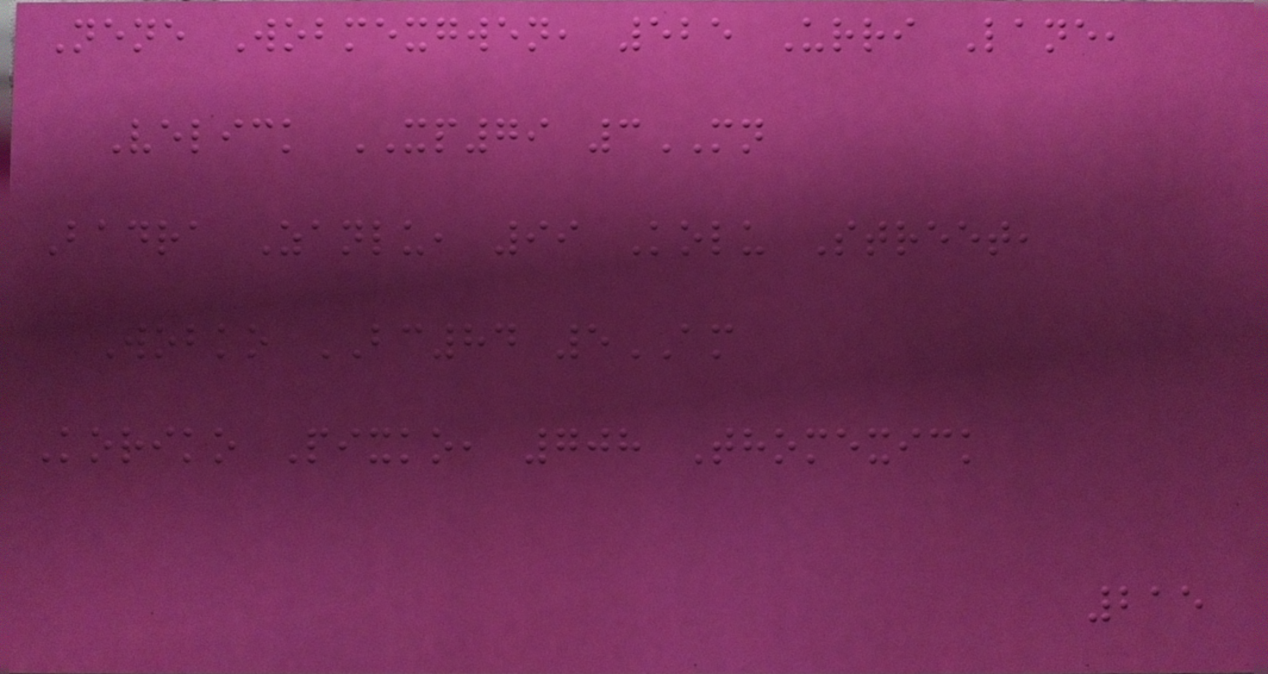Nene Wobmexgwen, 525 Urri Lane,
Velick XP79 3MN
Badra Zanlu, 99 Kolu Street,
Wobko BC84 5AM
Koriko Pixko, 708 Thomexick
215
